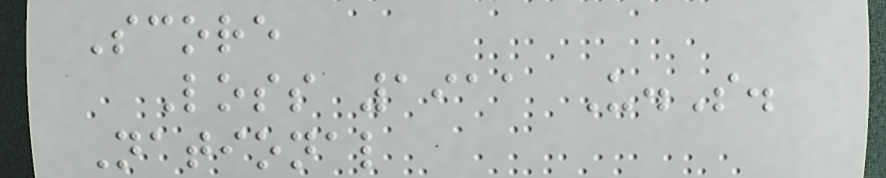Score
Loss 1911 U.S.
National
